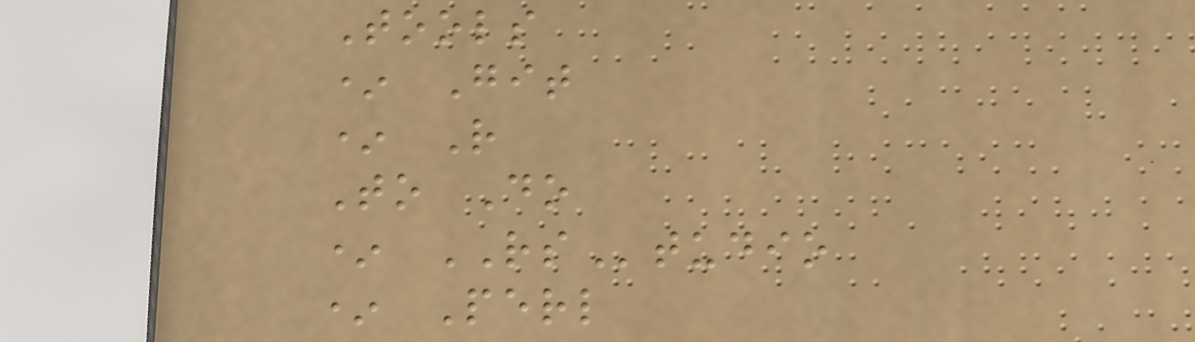Tools
* Git
* R
To Do
* RStudio
* Perl
